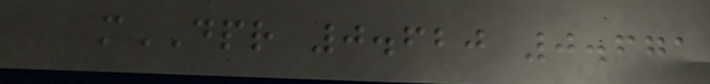mDPR 0.620 0.671
